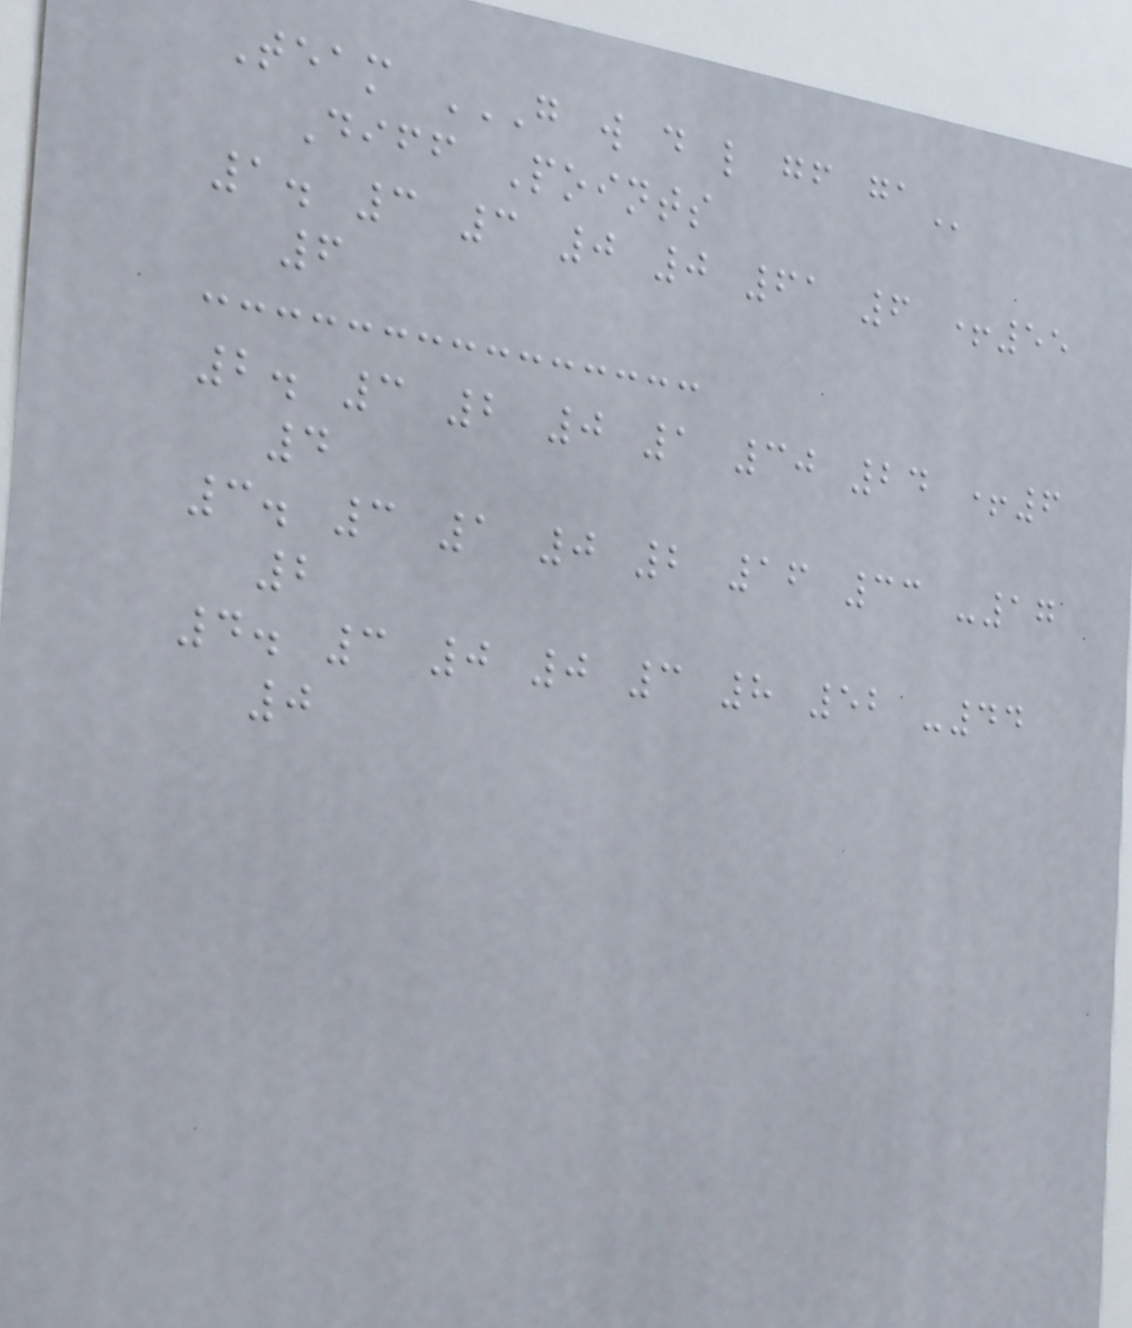Team G W D L GF GA
Diff Points
1. 3 3 0 0 61 6 +55
6
2. 3 2 0 1 30 24 +6
4
3. 3 1 0 2 16 33 -17
2
4. 3 0 0 3 8 52 -44
0
